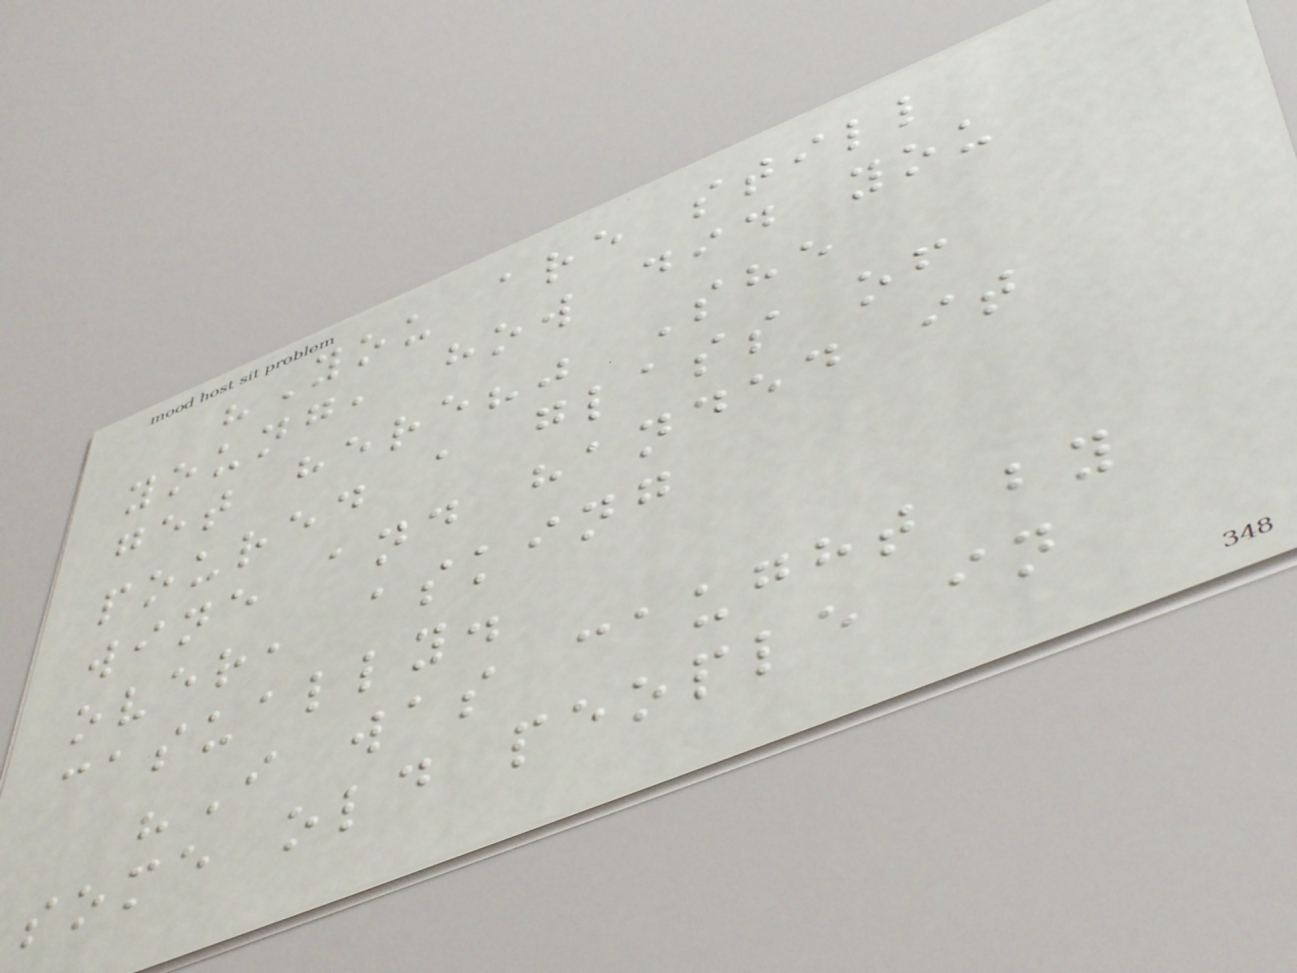"You are still
young, how did you
get here?" She
poured a glass of
wine and handed it
over, asking
casually.
"I was caught by
some old people in
